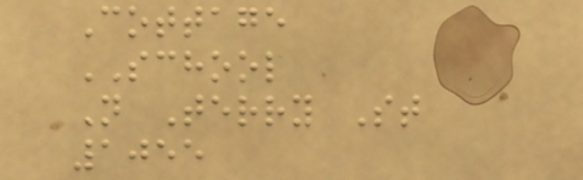Cottage
SCHOOL
N Terry St
1055
